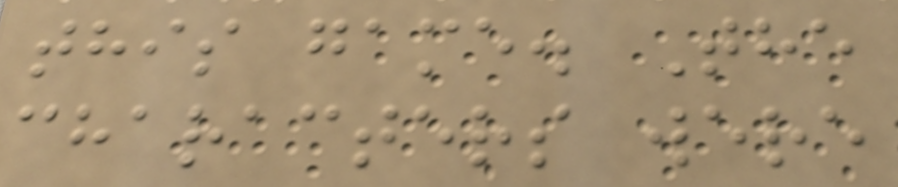this game. The
characters were
